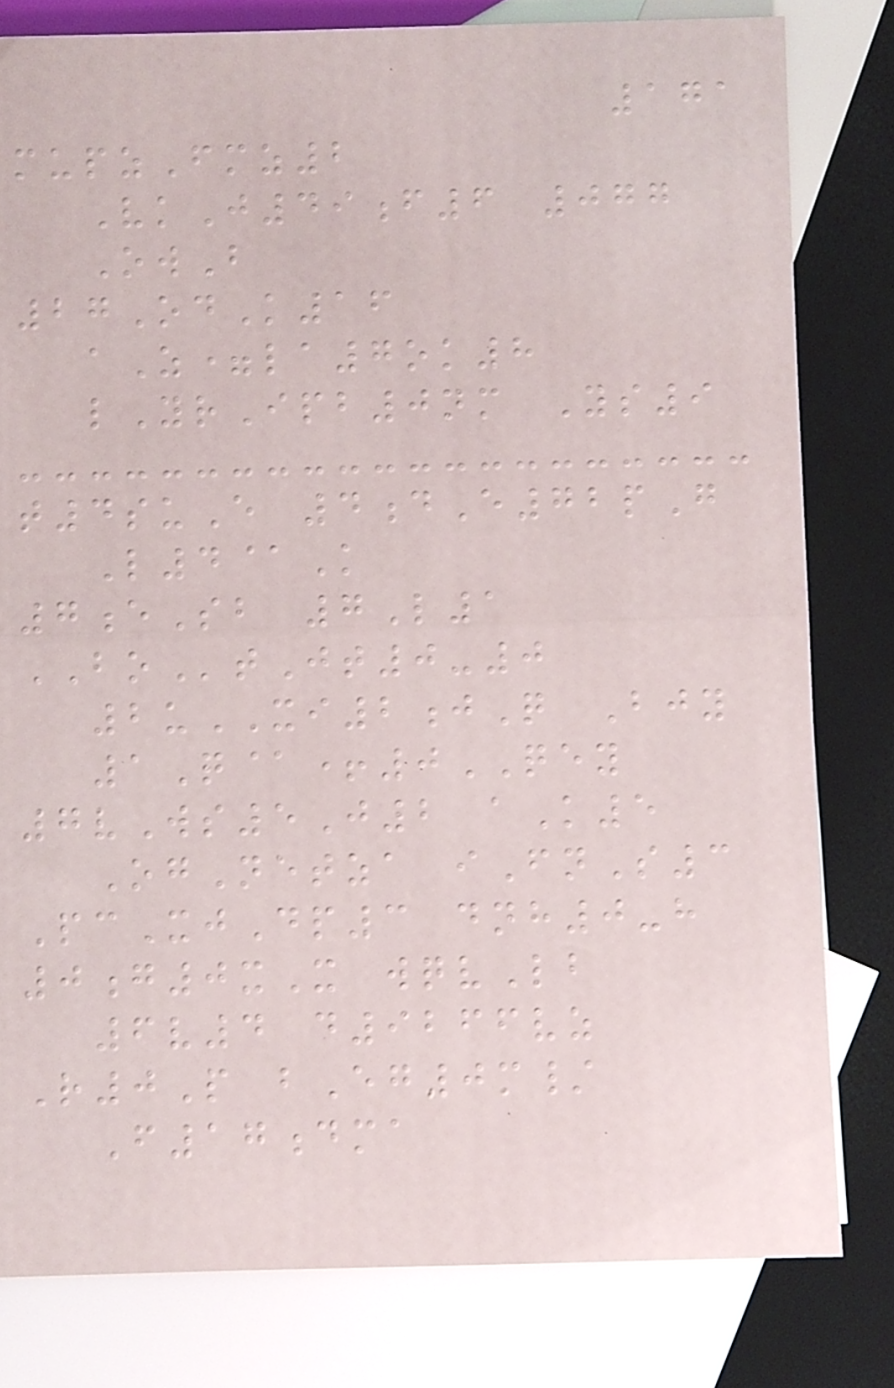171
mupzFmz2
VkJ49f6 077
OwB
27OdK16
aZ=la7ok8
lYrIpb0nm Ys9
t4suE 4dE72pG
L4@K
7eSb 7L1
BOtJt0-0
2uXI2jQ Bjy
1Q@+0QEY
7vWs5J2 aK5
OgNetza iFnS3
PcXjDp3 dnh0-h
0g0xX wqvLb
6v4 d9266vz
R0P bEg0m/
F17dma
